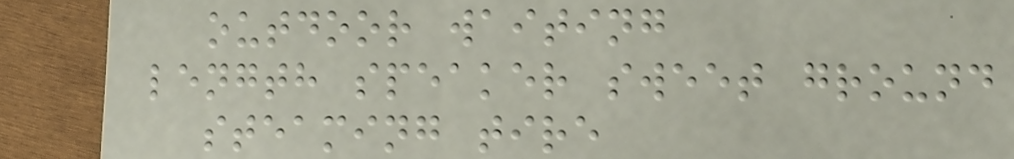outdoor waiting
length speaker sweet ground
steaming tire
